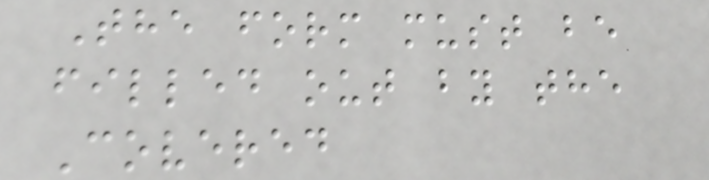The form must be
filled out by the
Covered
